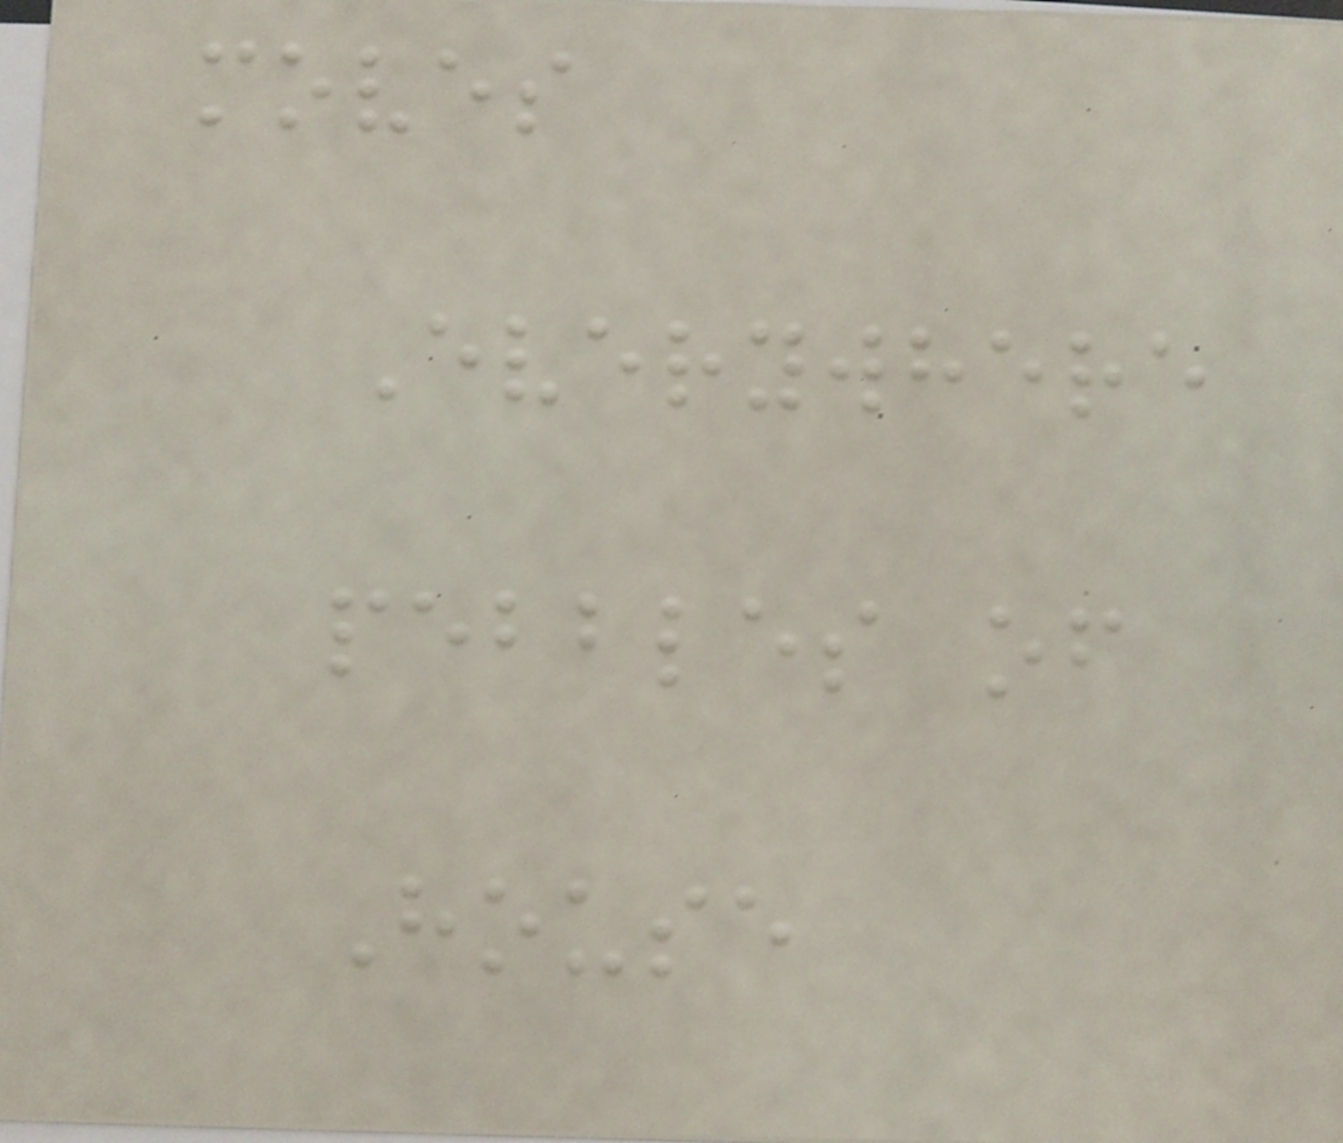moves
Everywhere
pebbles of
House
